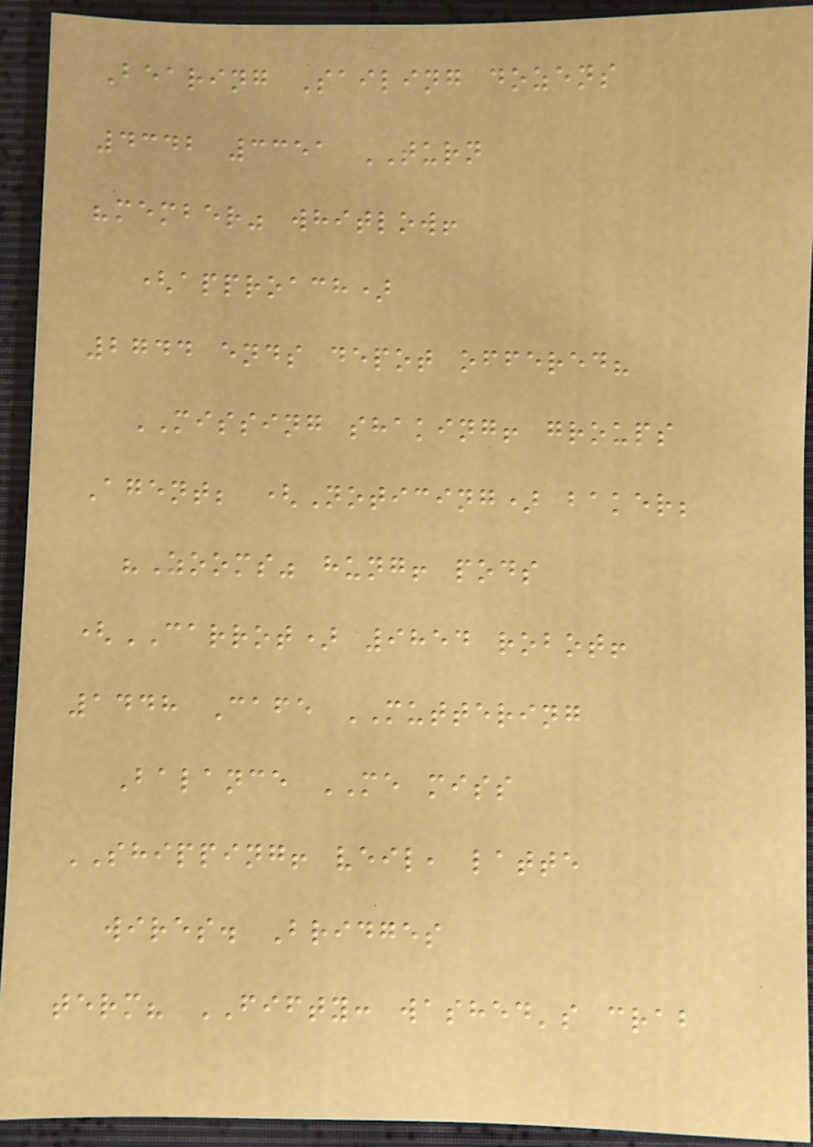Bearing Sailing dozens
4342 3351 TURN
"member" whitlow!
(approach)
2744 ends depot offered?
MISSING shaking! groups
Agent; (Noticing) baker;
"Zooms" hung! pods
(CARROT) 9854 robot!
1448 Cafe MUTTERING
Balance ME miss
SHIPPING! veil, latte
wires. Bridges
term? FIFTY: washed's crab
